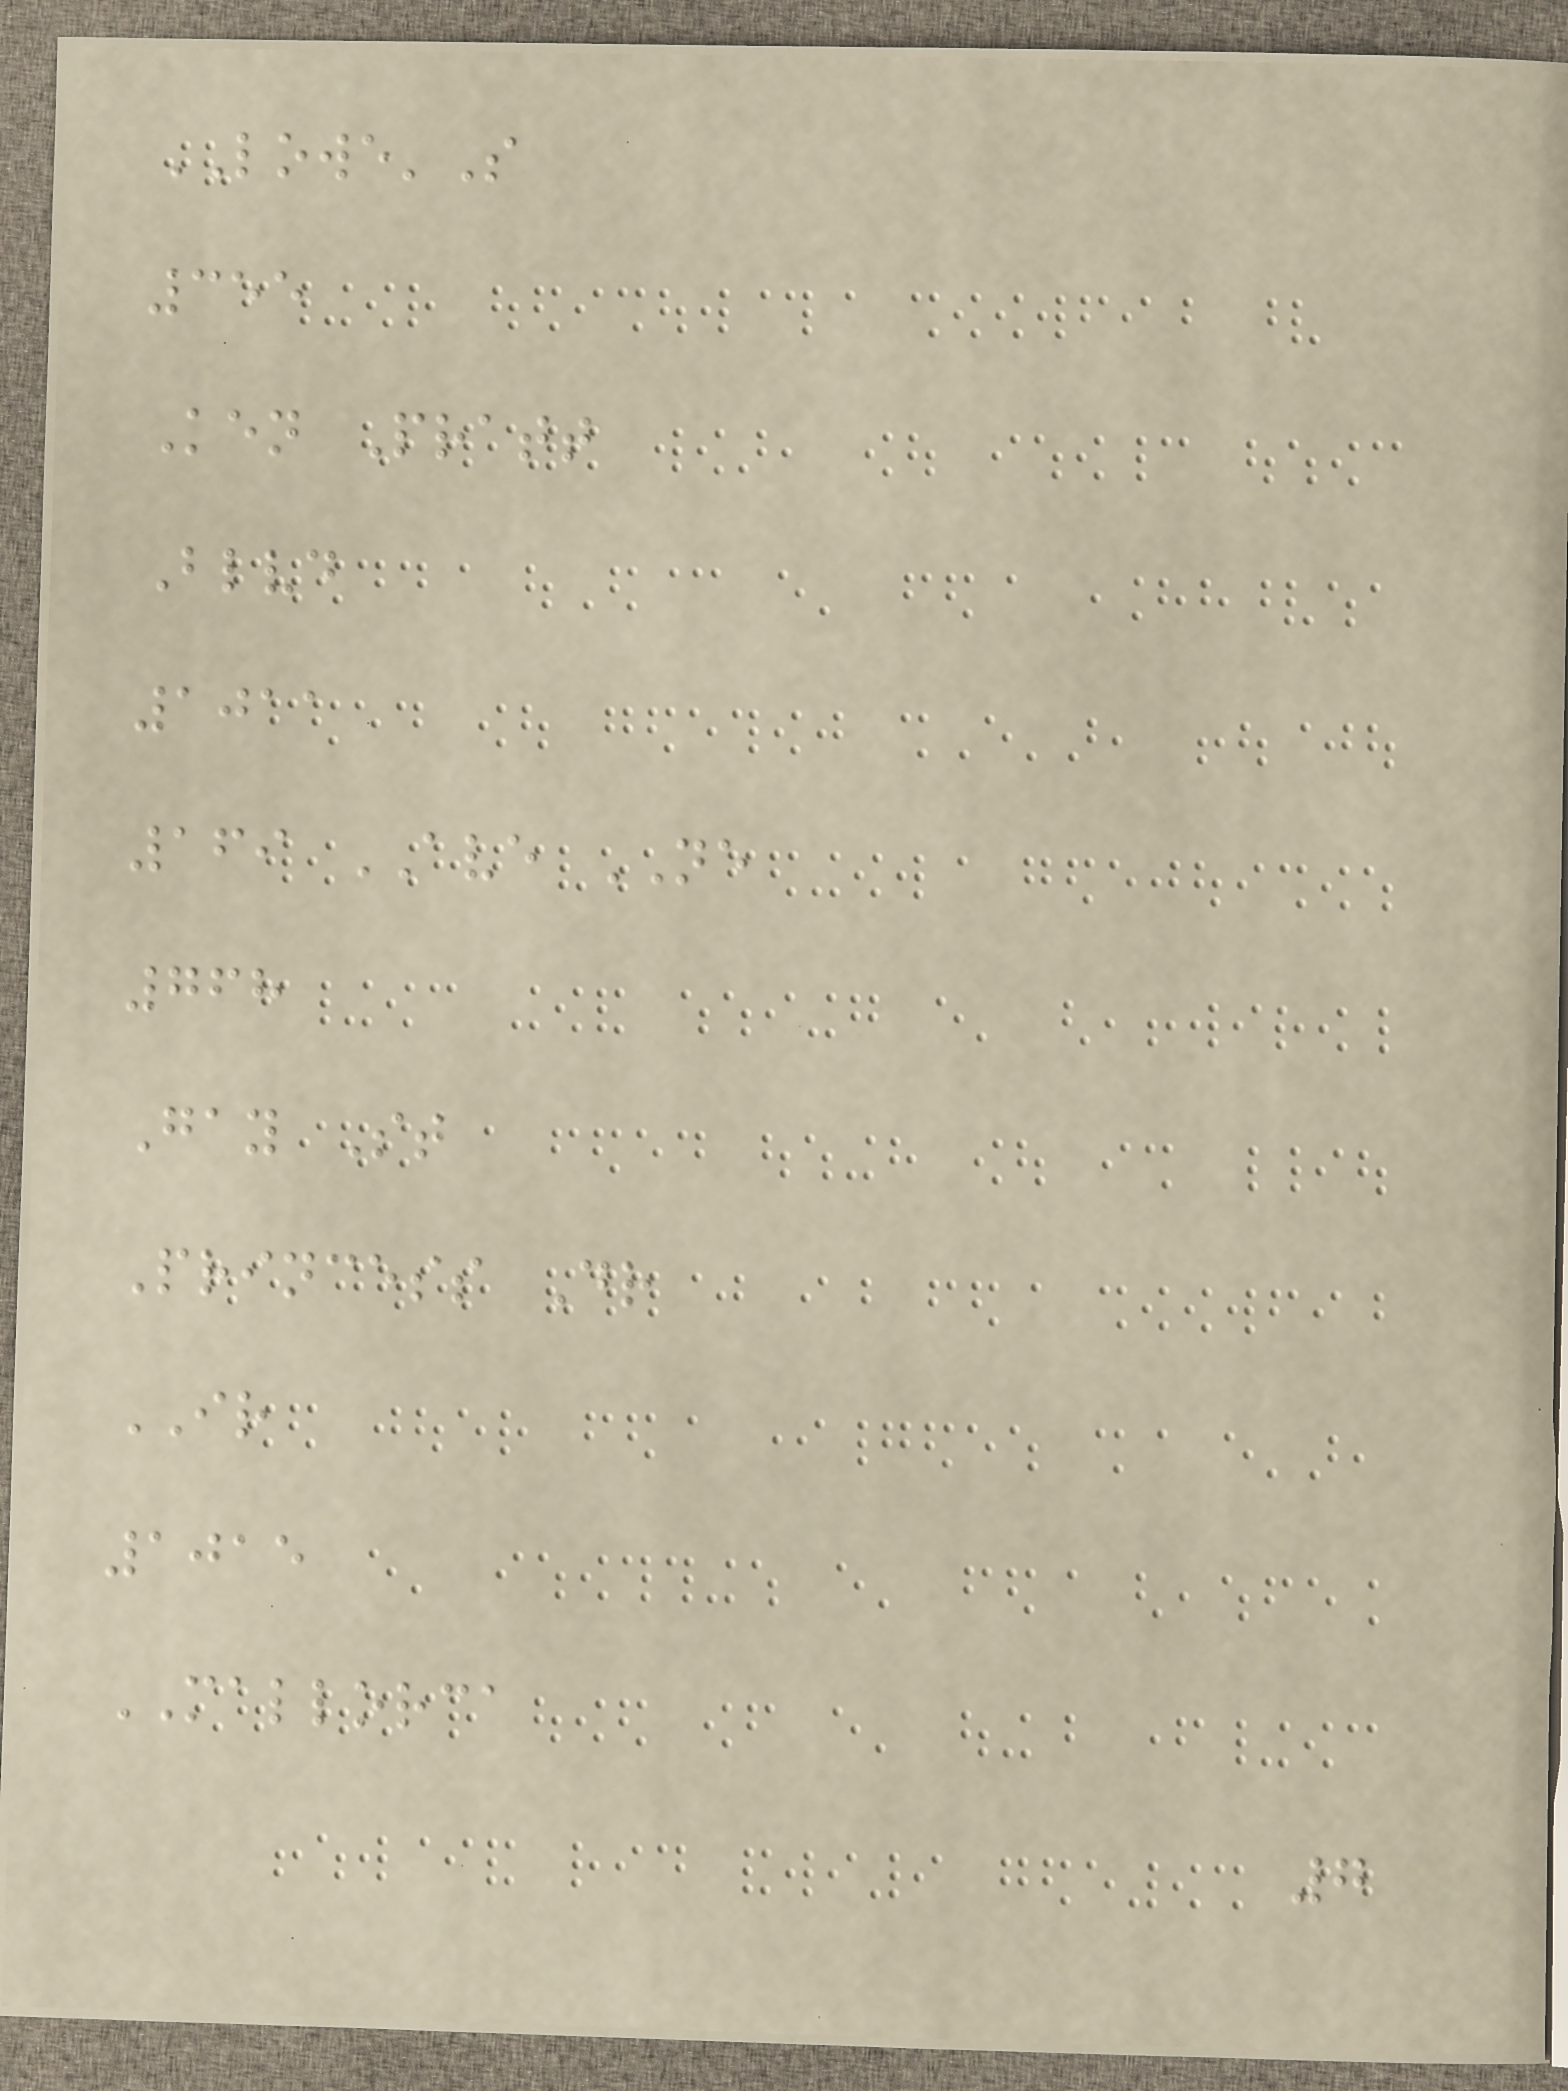LOWE'S
355
Ken Pratt
Blvd
1011
169 AVE NE
768
Gay St
Princess Dr
IR
1015
MALLORCA
7
